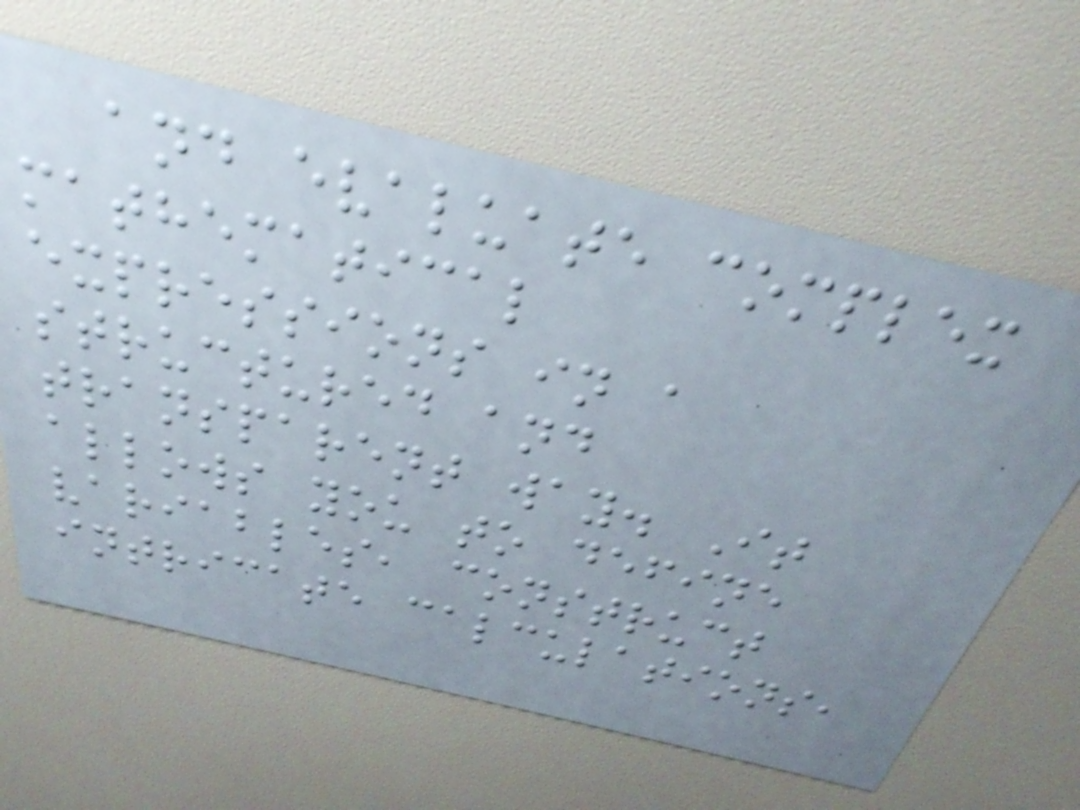and evaluate complex
mathematical
expressions in a
structured and
transparent way. It
allows you to define
variables, construct
intricate calculations,
